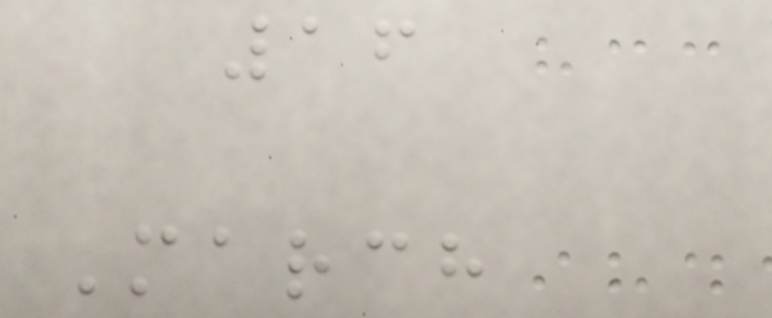16
March
